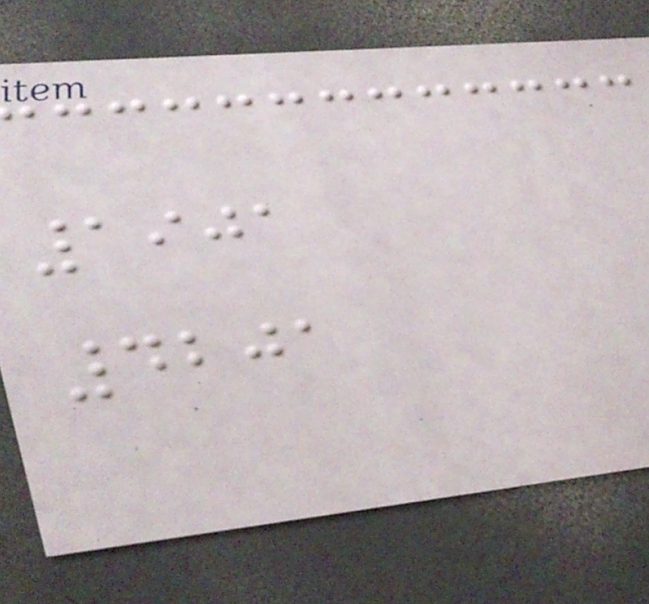1901
4201
